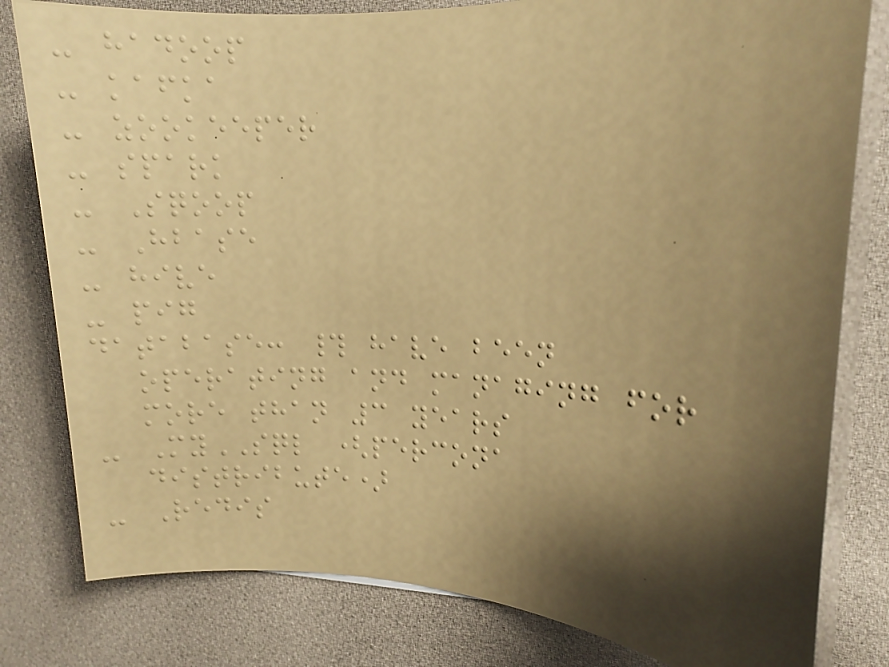- hadoop
- kafka
- zookeeper
- spark
- Sqoop
- Hbase
- hive
- pig
database: # have been
operating and managing for
more than 3 years
- MySQL (percona
distribute)
- Redis
